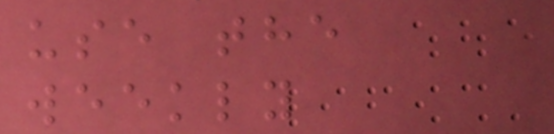use the
weekly
